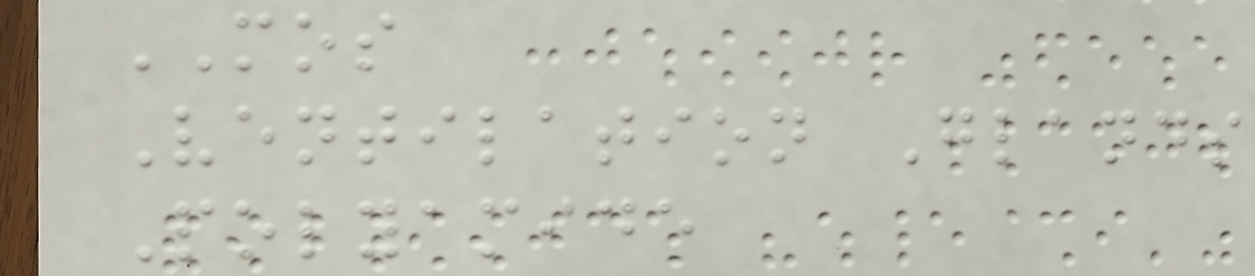MOS
Ventilation Glands
Polyamide
